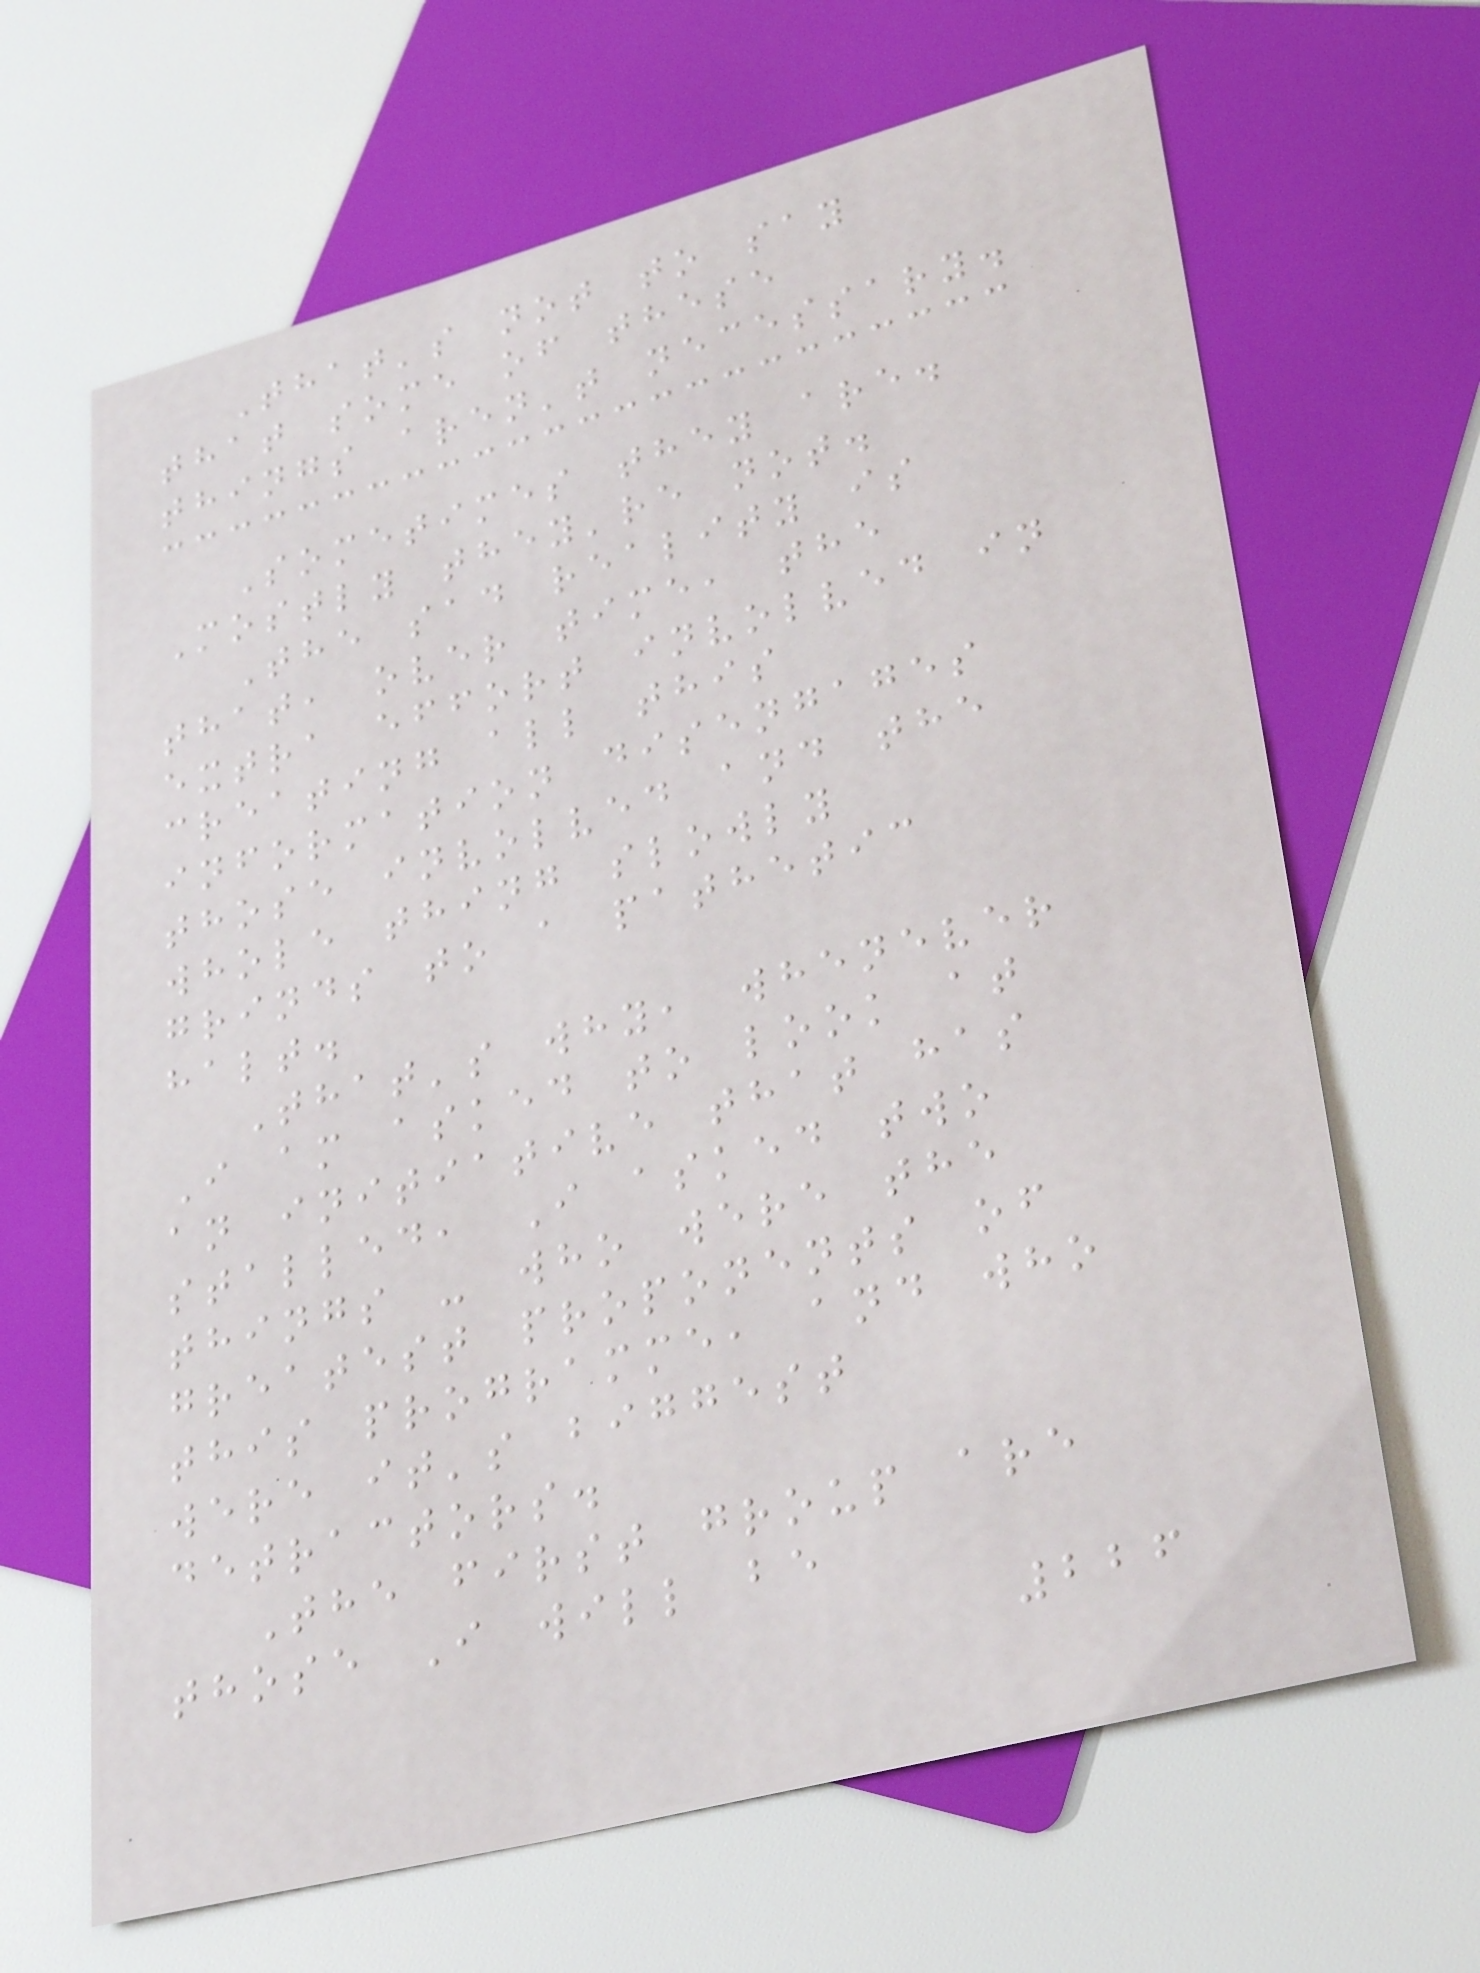That's not to say
that some of these
things aren't necessary.
Sometimes they are.
Mostly they're not.
The sad reality is
that, over time, the
extra effort involved in
creating all this
information disengages
those involved and the
whole thing slowly
grinds to a pathetic
halt.
That's why, whenever
I am asked to look at
an initiative that has
stalled, I asked two
things - who were the
greatest proponents of
this programme, and who
were it's biggest
detractors.
The first group are
those I will be
226
